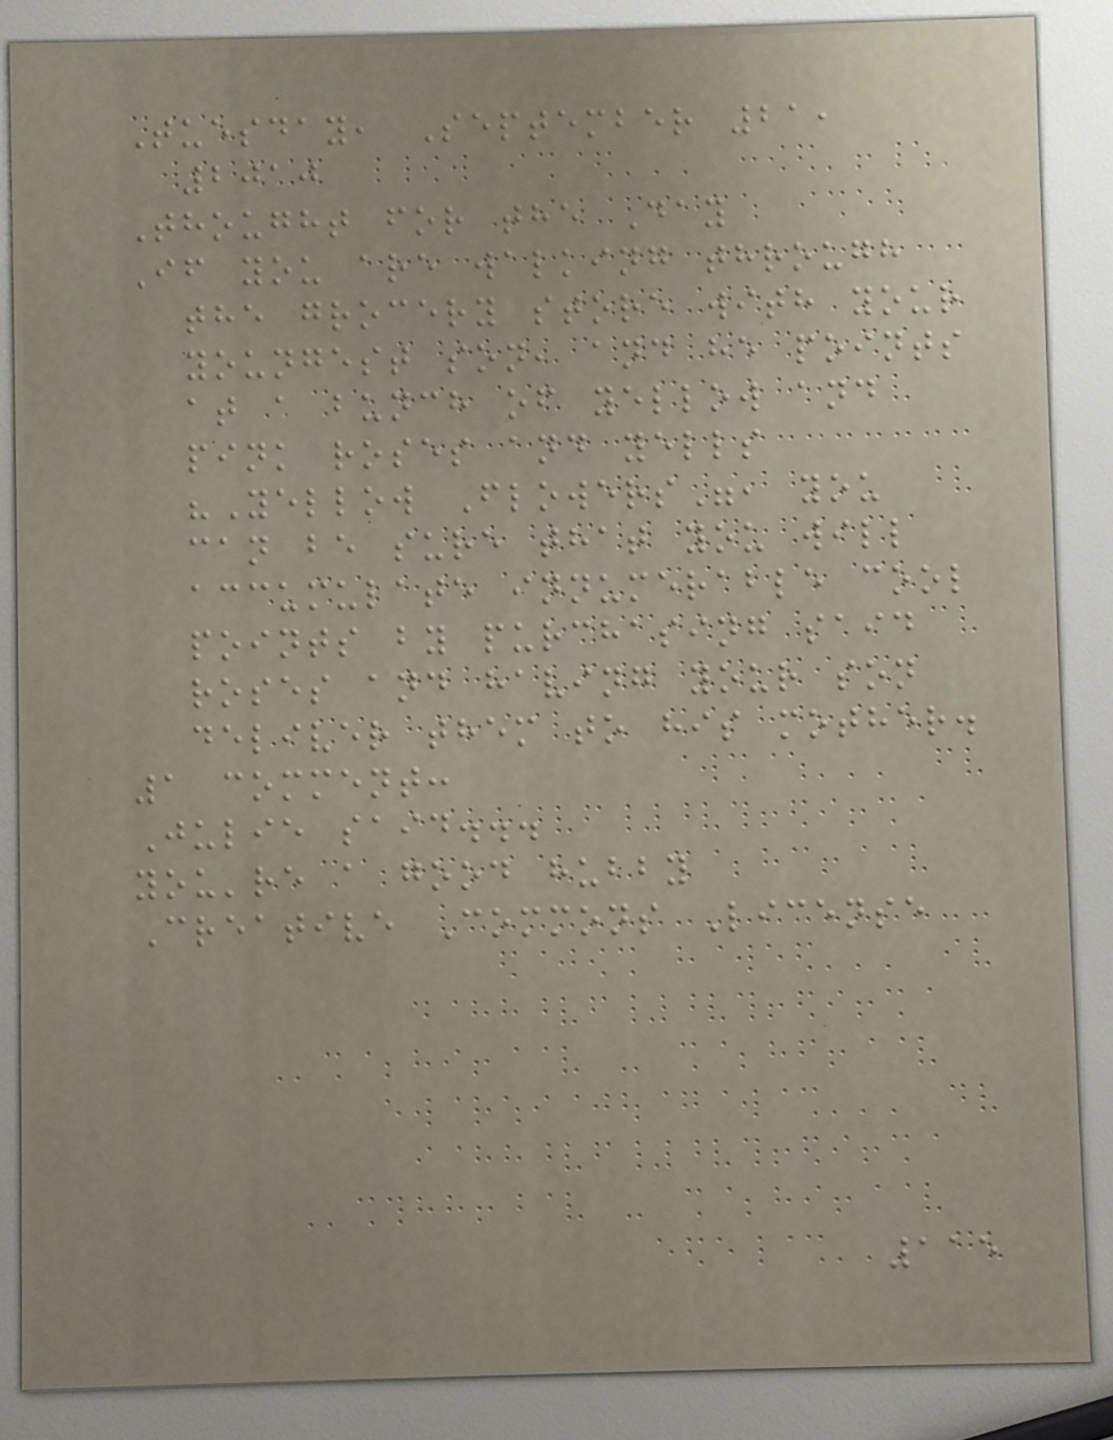Tuesday, September 21,
2010
Thought for the Day
If you are walking through
the grocery store with your
youngest son, and he points
at a bunch of yellow and
pink roses and yells
"Yellow Flowers", you
can be sure that you will
accumulate innumerable cool
points by purchasing said
roses and having your son
deliver them to his mother.
1 comment:
Julie said...
you're a good hubby
Creative Commons License
115
